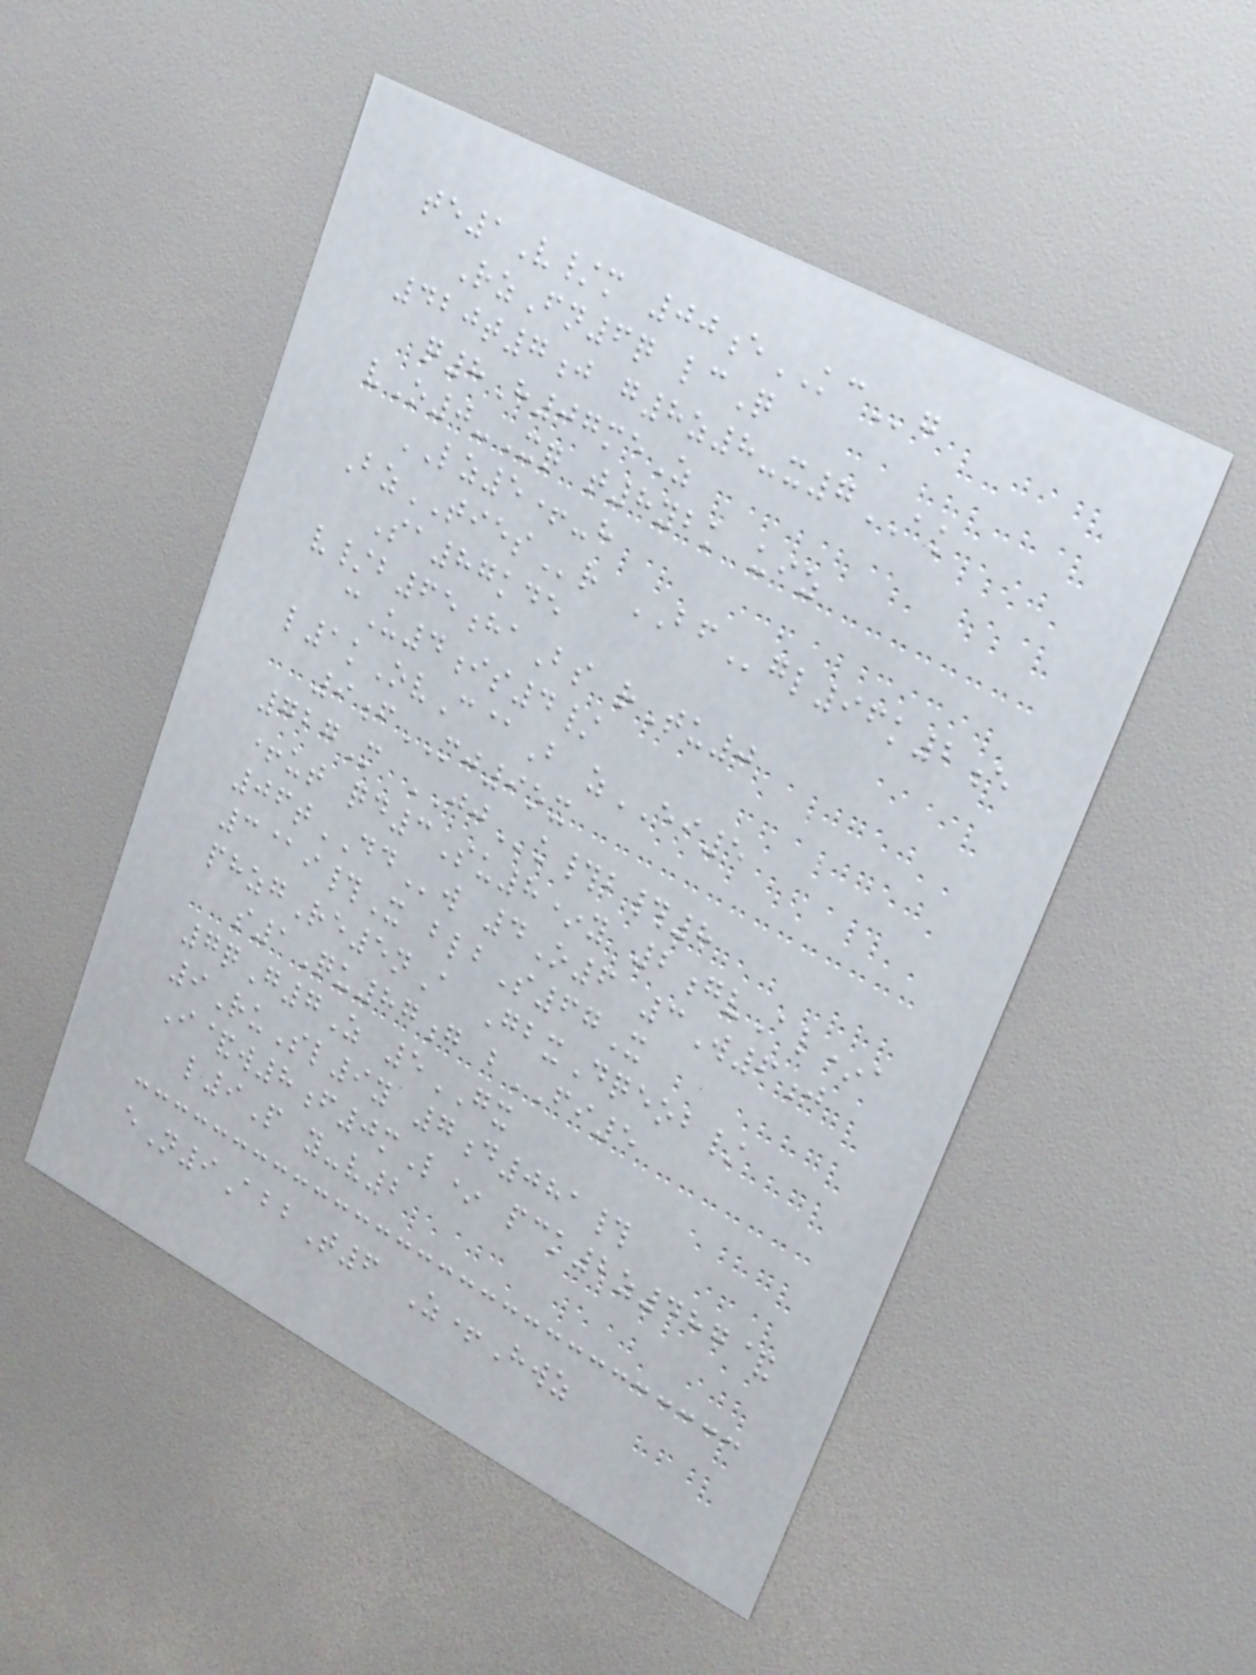te1V/m 00eKCg
RzFn6q lcQ
420t7j g8z8-x7AK
q8H07meZ
vO0-Xq t8ybk uiz
LZ5+-h
BzTIESr BFgl96k2e
Sa87kde
v/b65haBs rTu0
cU4is4/
l1kOvC@B zEI5
9fMJ9ox
727M JJk#b#8
+ut qd3Su8*y 2gvAl*a
06tDDw 4O6 3W6j
3@i#X blbS67X
phzgRe5nA GbxDqeob/
s1Qu87g bFI5
7qG7Z 5GX
9RuSl9y 7d081#
I&w8f0mL* pck2z487&
l9P y-v2
eN9AbbT6 Z+Hwz
